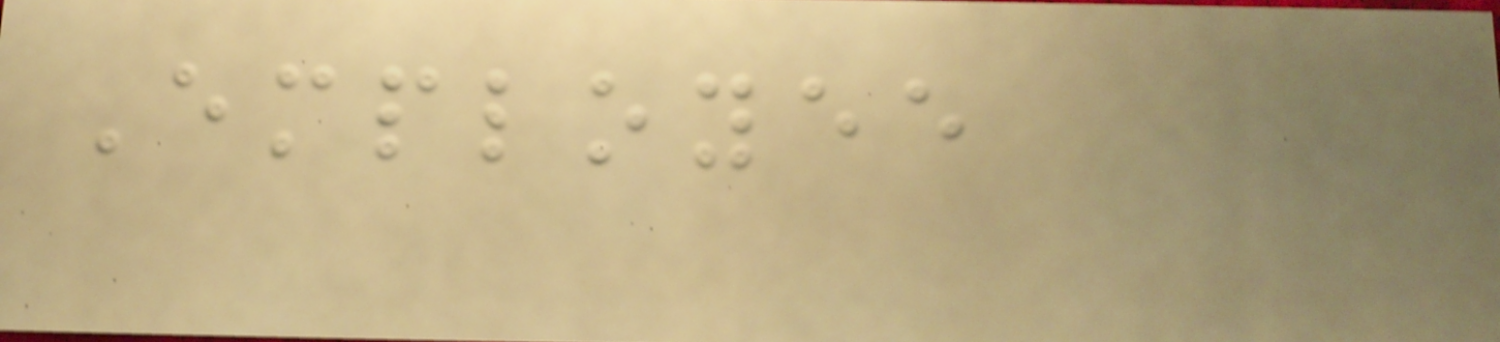Employee
